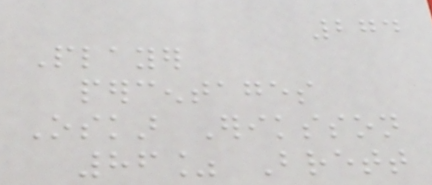274
Player
percentages
Oskar Eriksson
86% Brett
